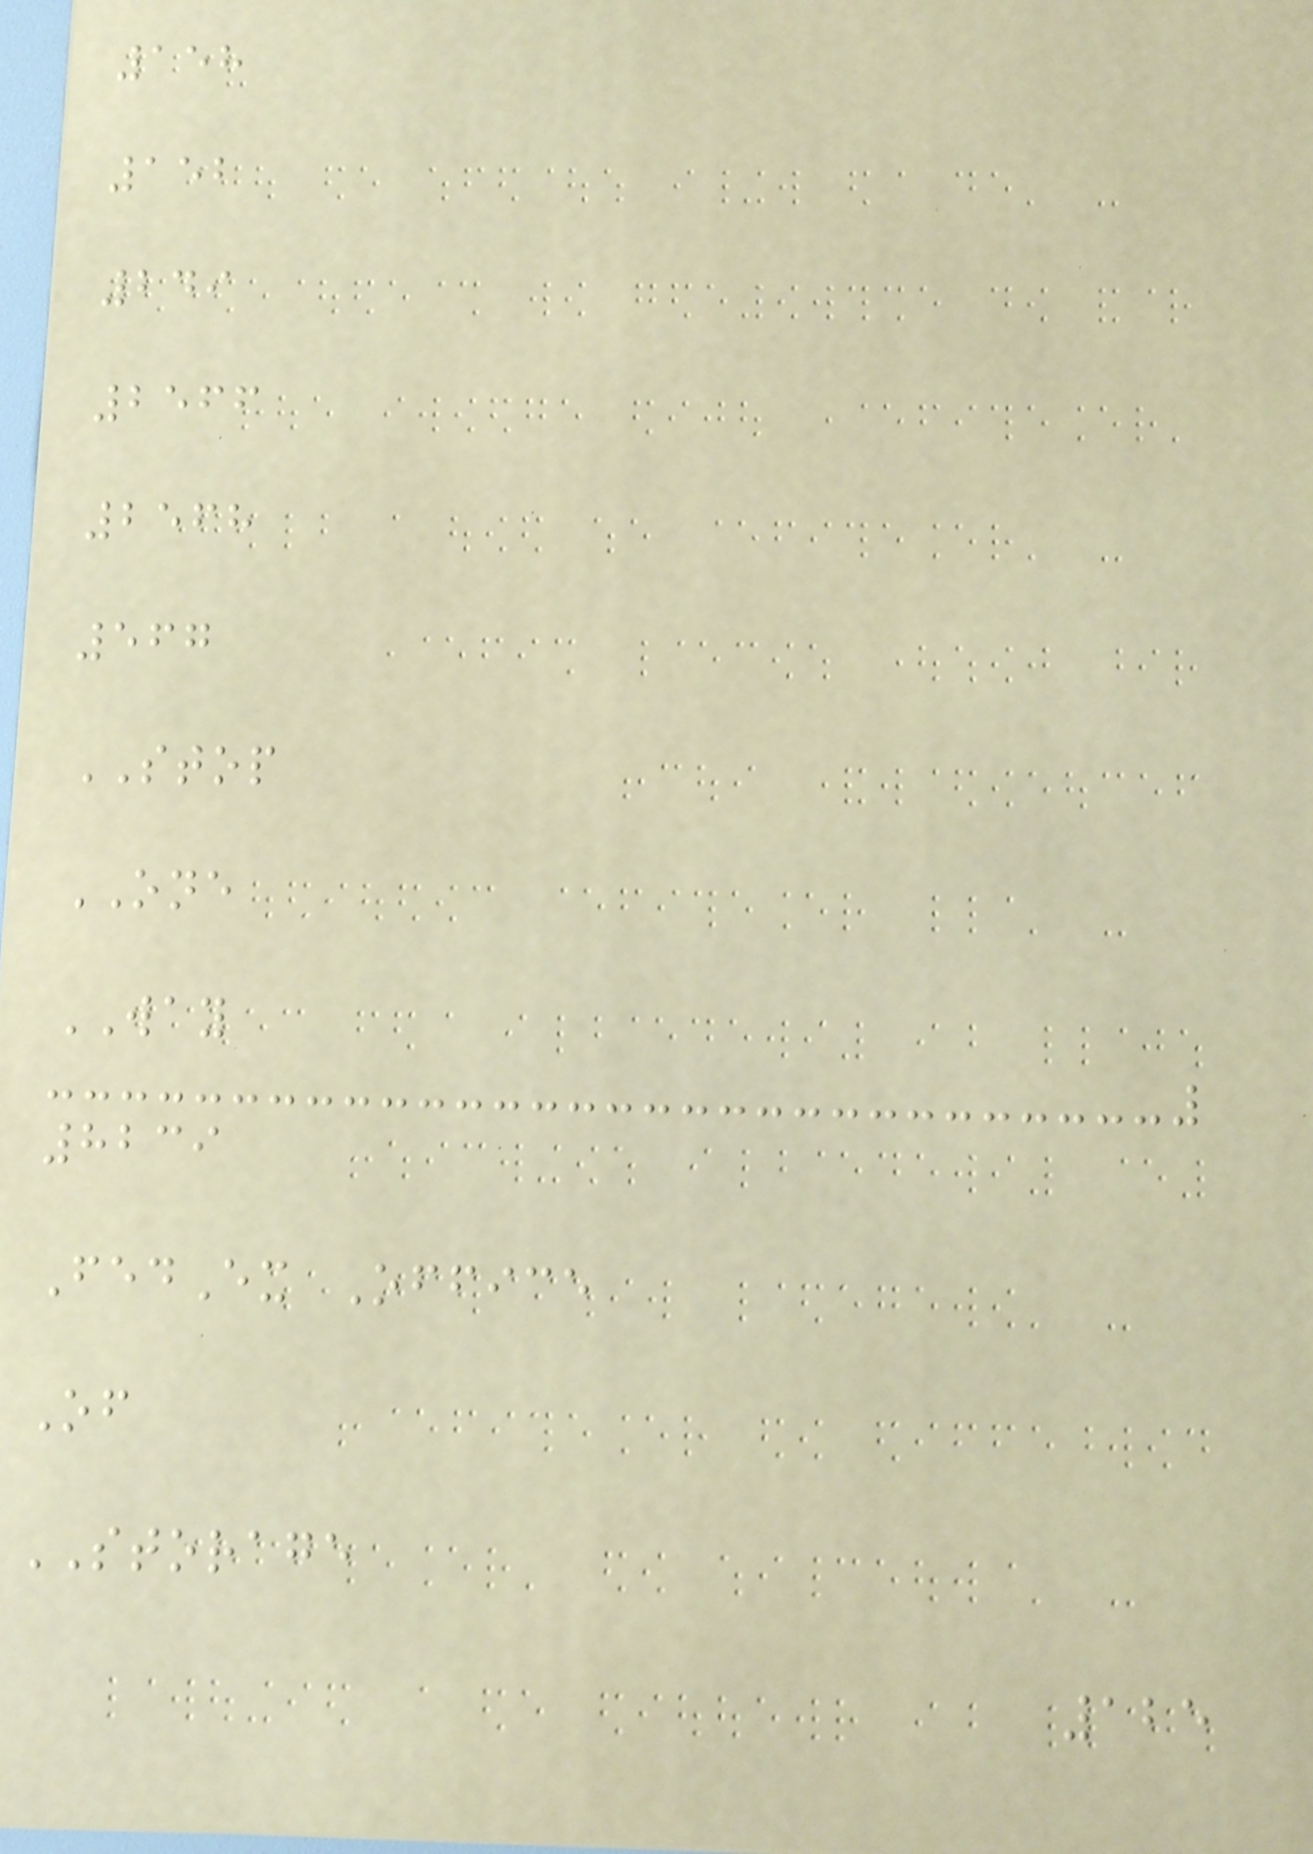158
152
249
2566
2568
567
STOP
ONE
WAY
8239
FedEx Office
Of
STORAGE
125
